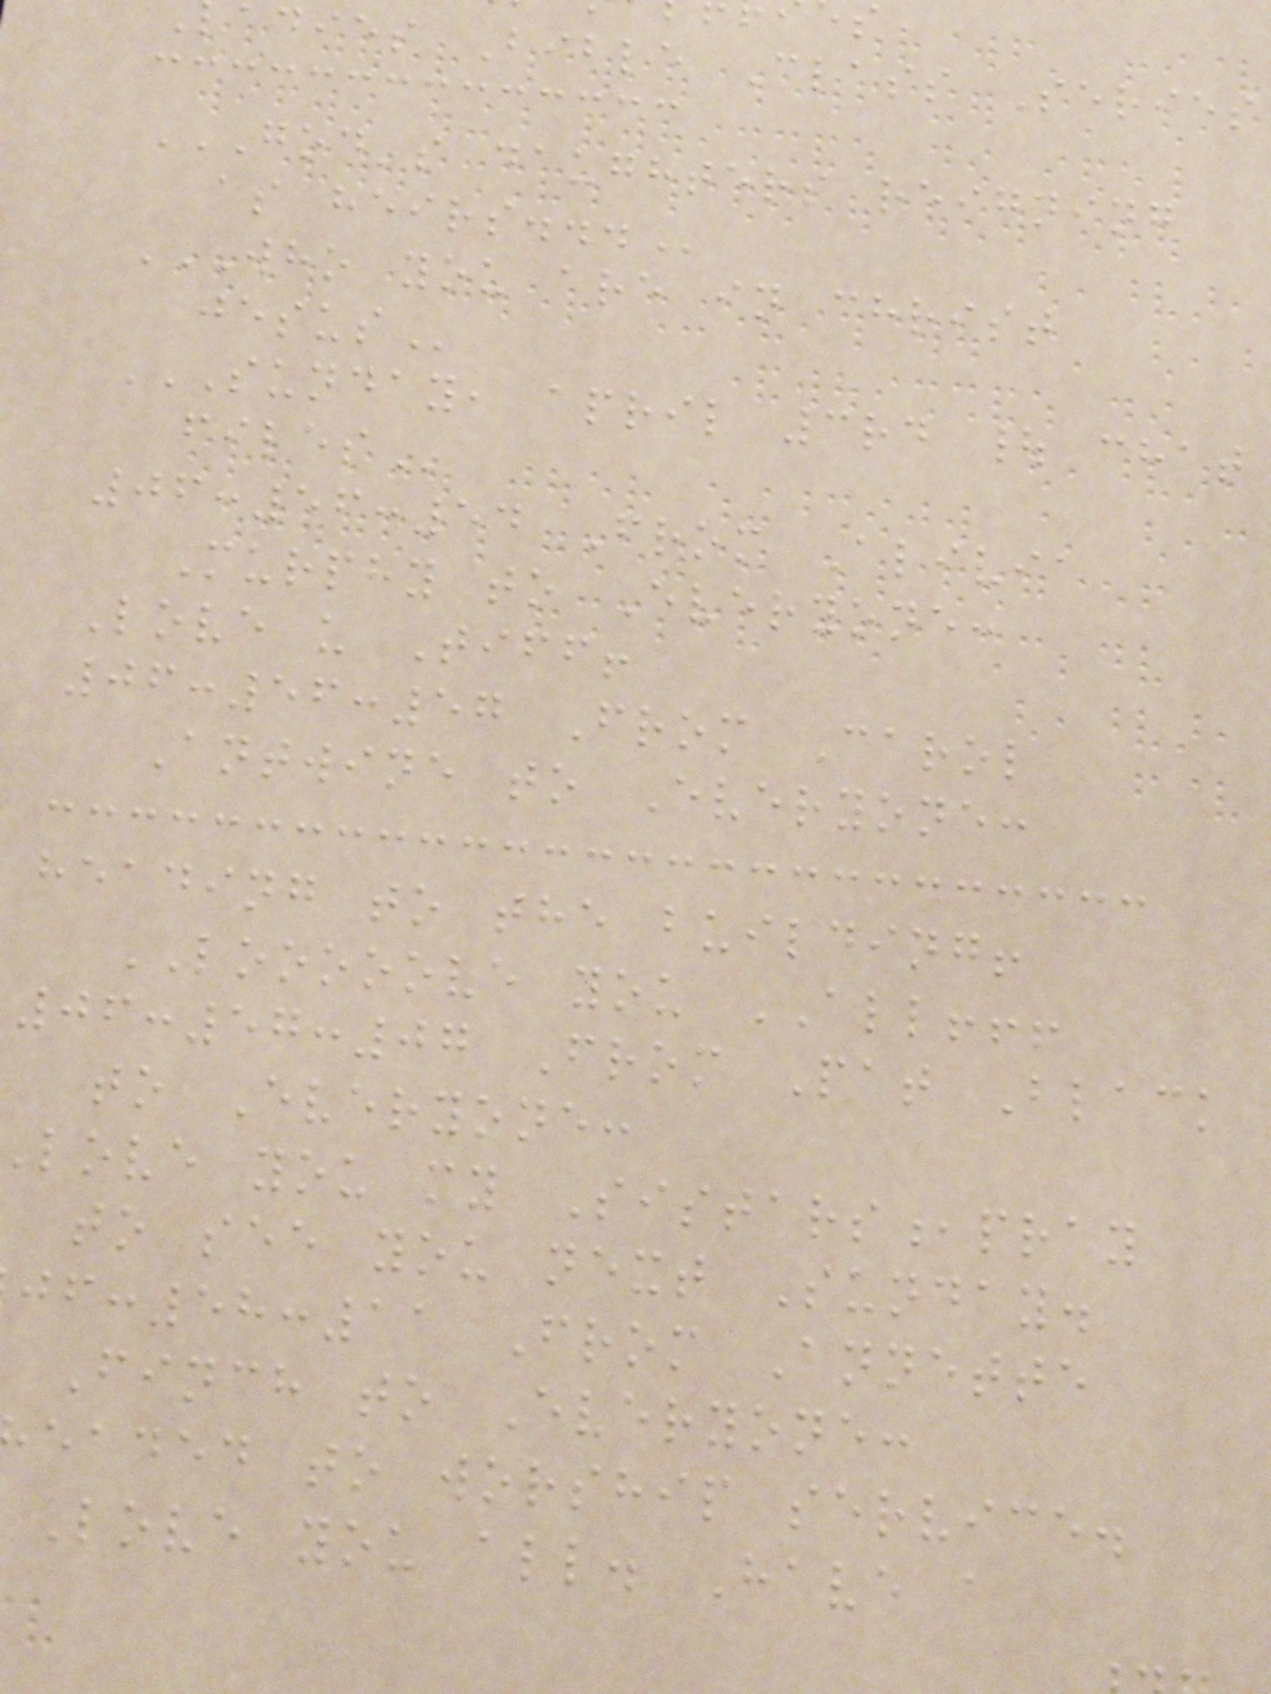adies Bible Class Series
GOD'S DAUGHTERS REIGNING
WHO YOU ARE IN CHRIST
SUNDAY, APRIL 3RD | CHAT
06:56:54 From Alivia
Murphy to Everyone:
Love u Tiff!
06:56:57 From Carol
Antwine to Everyone:
heading to the building!
LOOOOOVE you ALL!!!
06:57:07 From Pat Black
to Everyone:
love you my Sistars,pray
to see you next Sunday.
:58:11 From Annette
Finch to Everyone:
eaded to worship service.
Love you all. Have a
